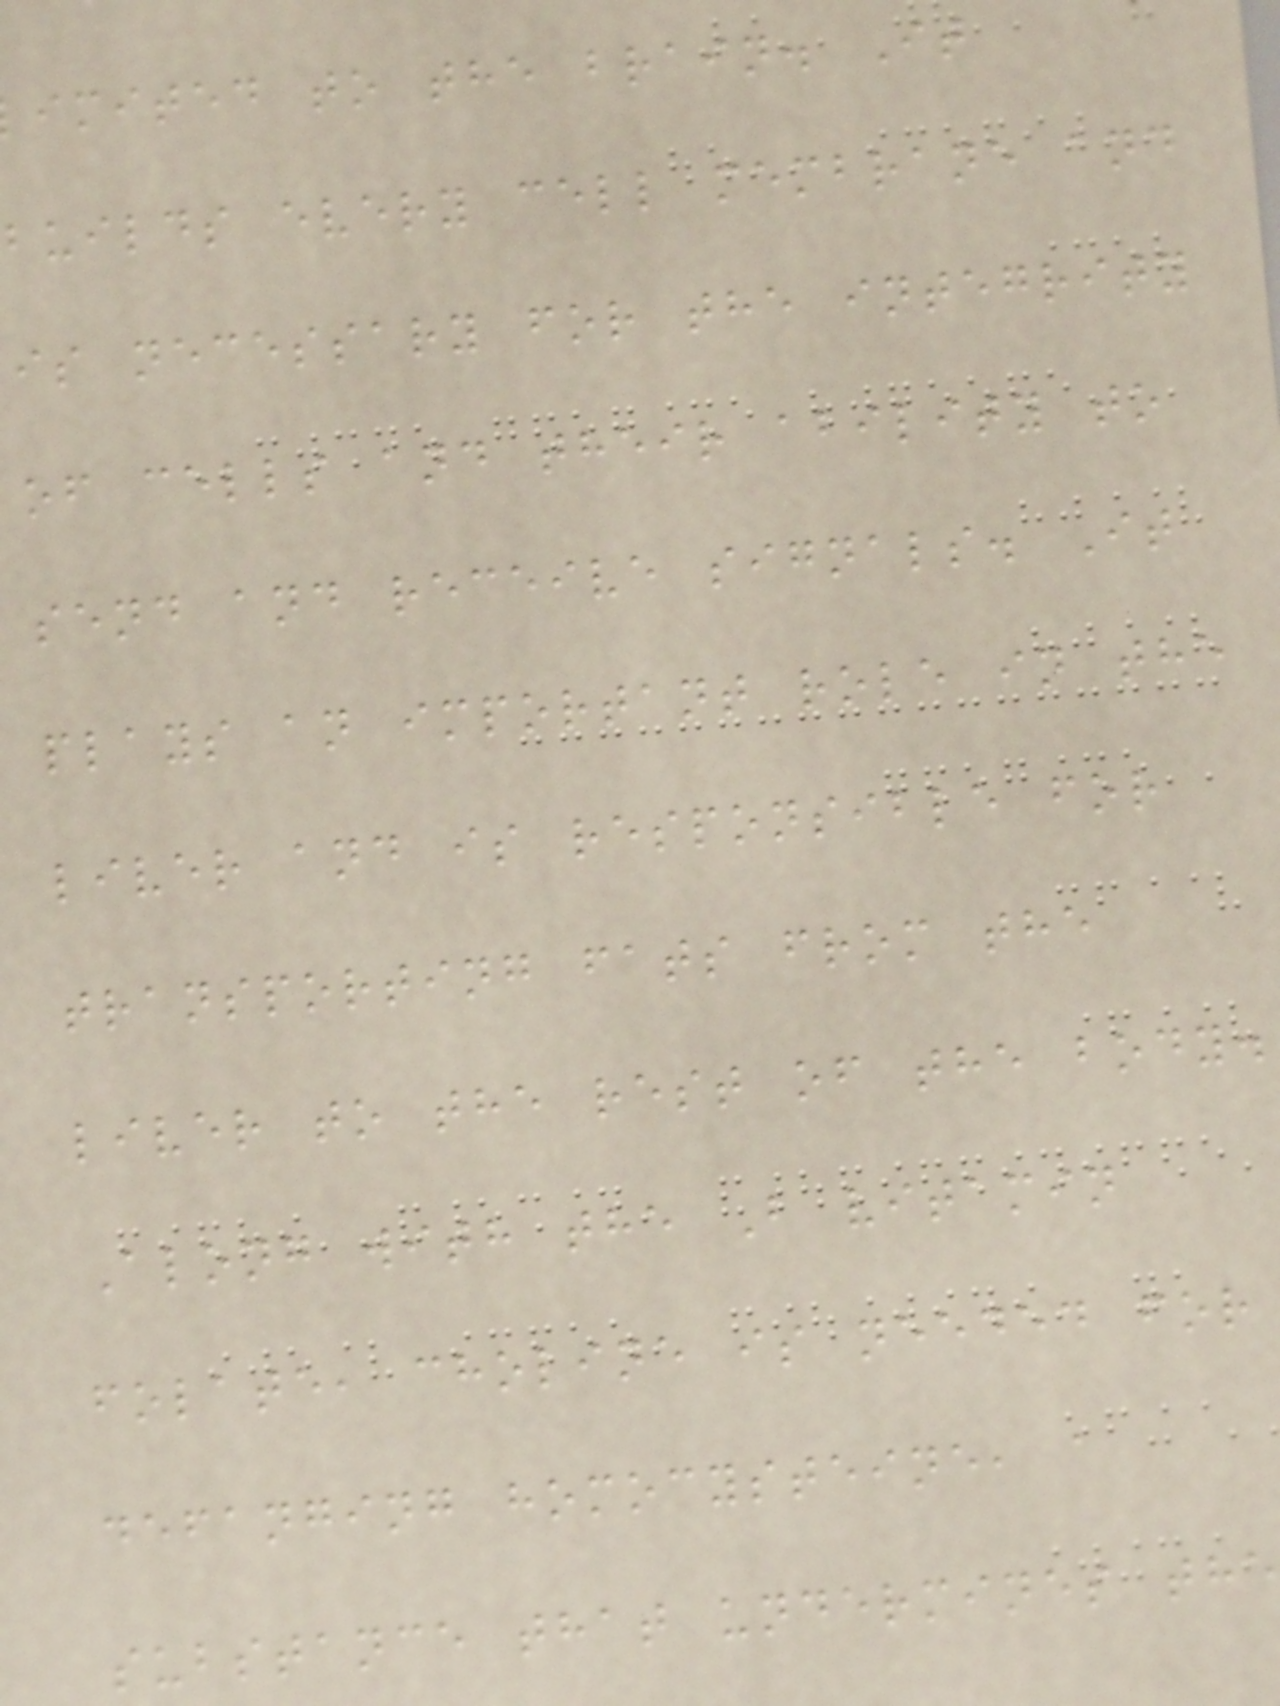imited to the brain. It
builds every cell membrane and
is necessary for the integrity
of cells and their ability to
send and receive signals. It
plays an important role in the
liver and is responsible for
transporting fats from the
liver to the rest of the body.
Along with the B vitamin
folate, choline is needed for
defanging homocysteine, a
substance that undermines the
